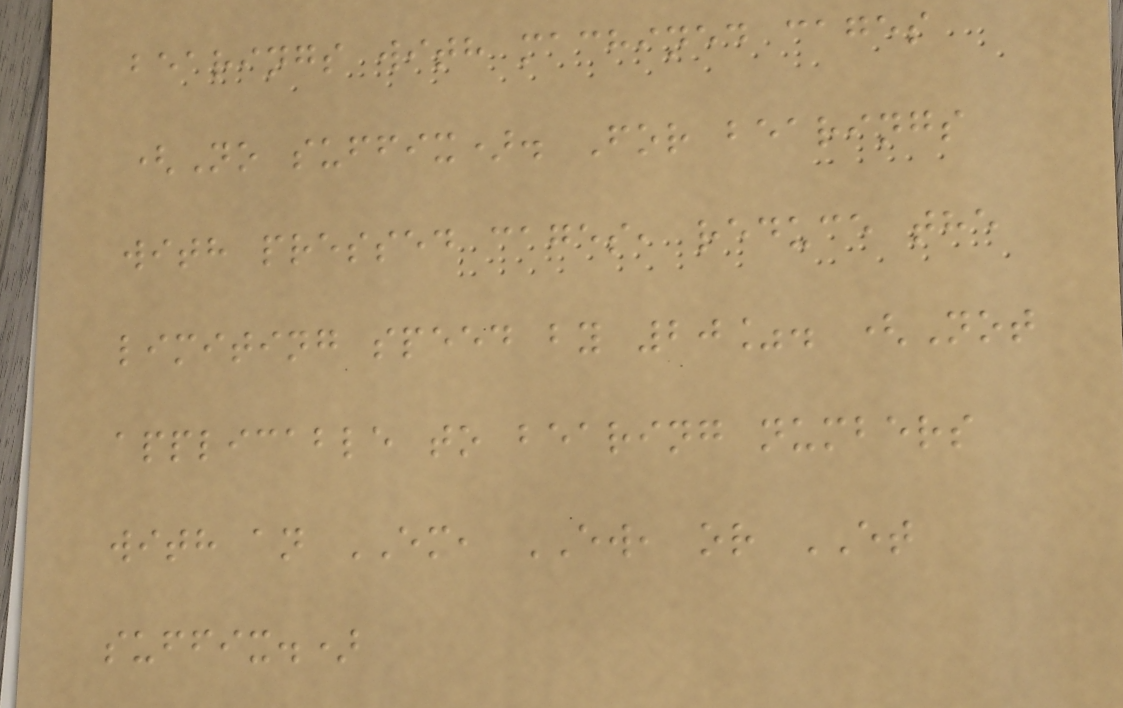bearings with machined cages
(No suffix). For bearings
with pressed cages, reduce the
limiting speed by 20%. (Not
applicable to bearing numbers
with an EM, EW, or ET
suffix.)
